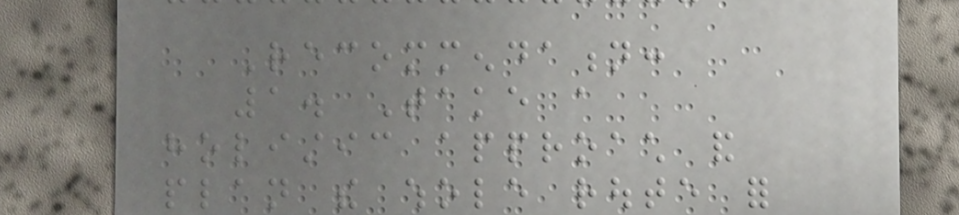Recommendation:
1. Take a
holistic approach and
plan the whole route for
